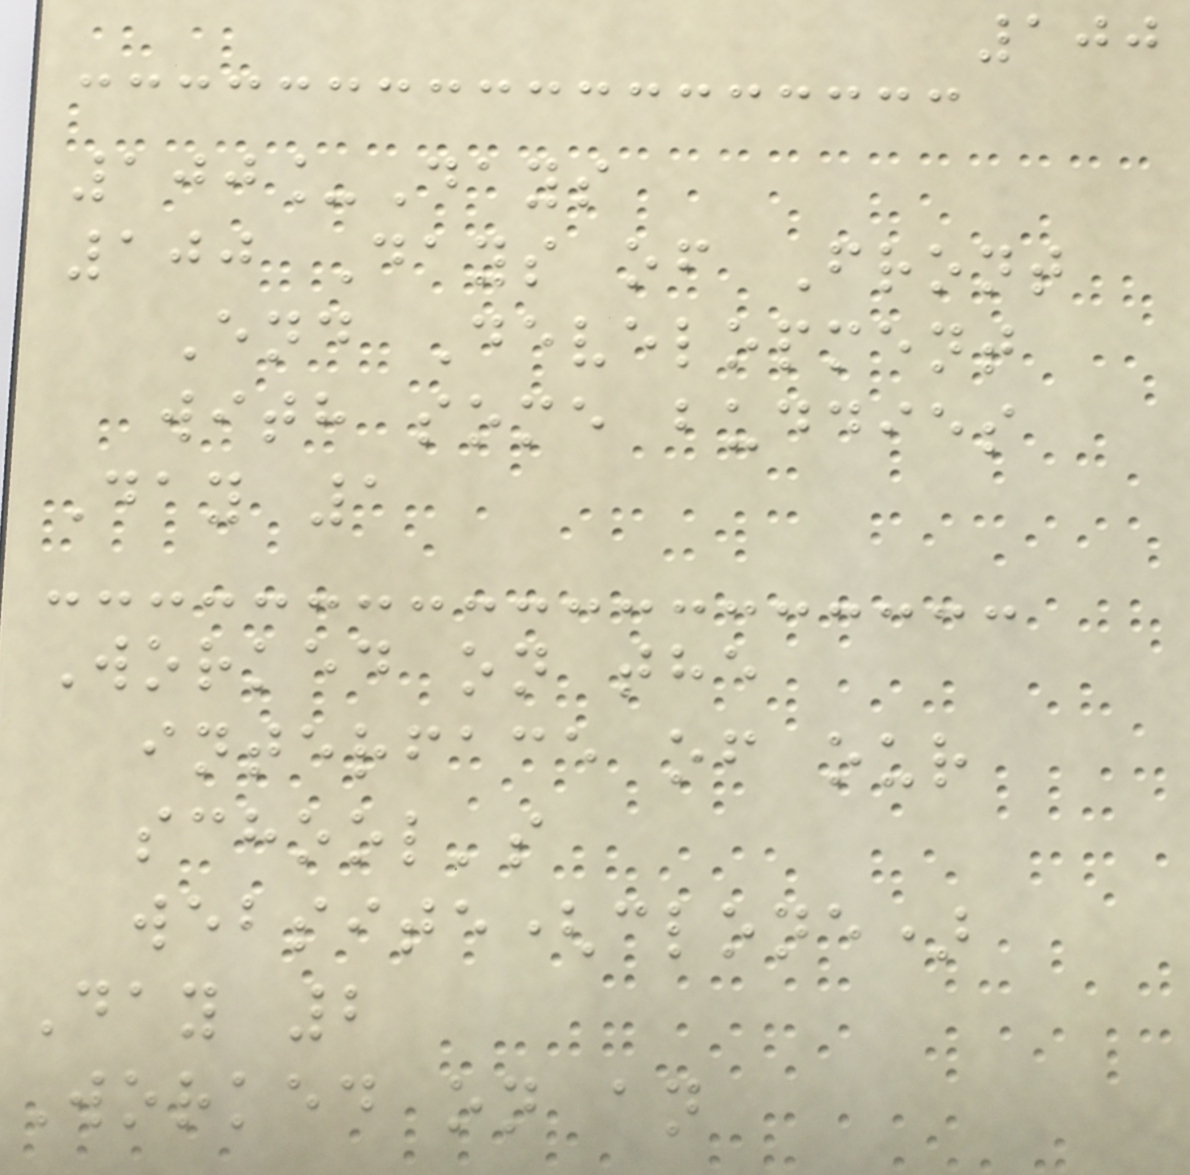100
100_Days
100 Days of Front
End Development
with some buddies
Day 1
Worked on the
interface of our
school's
website(clone)
Day 2
Worked on an
